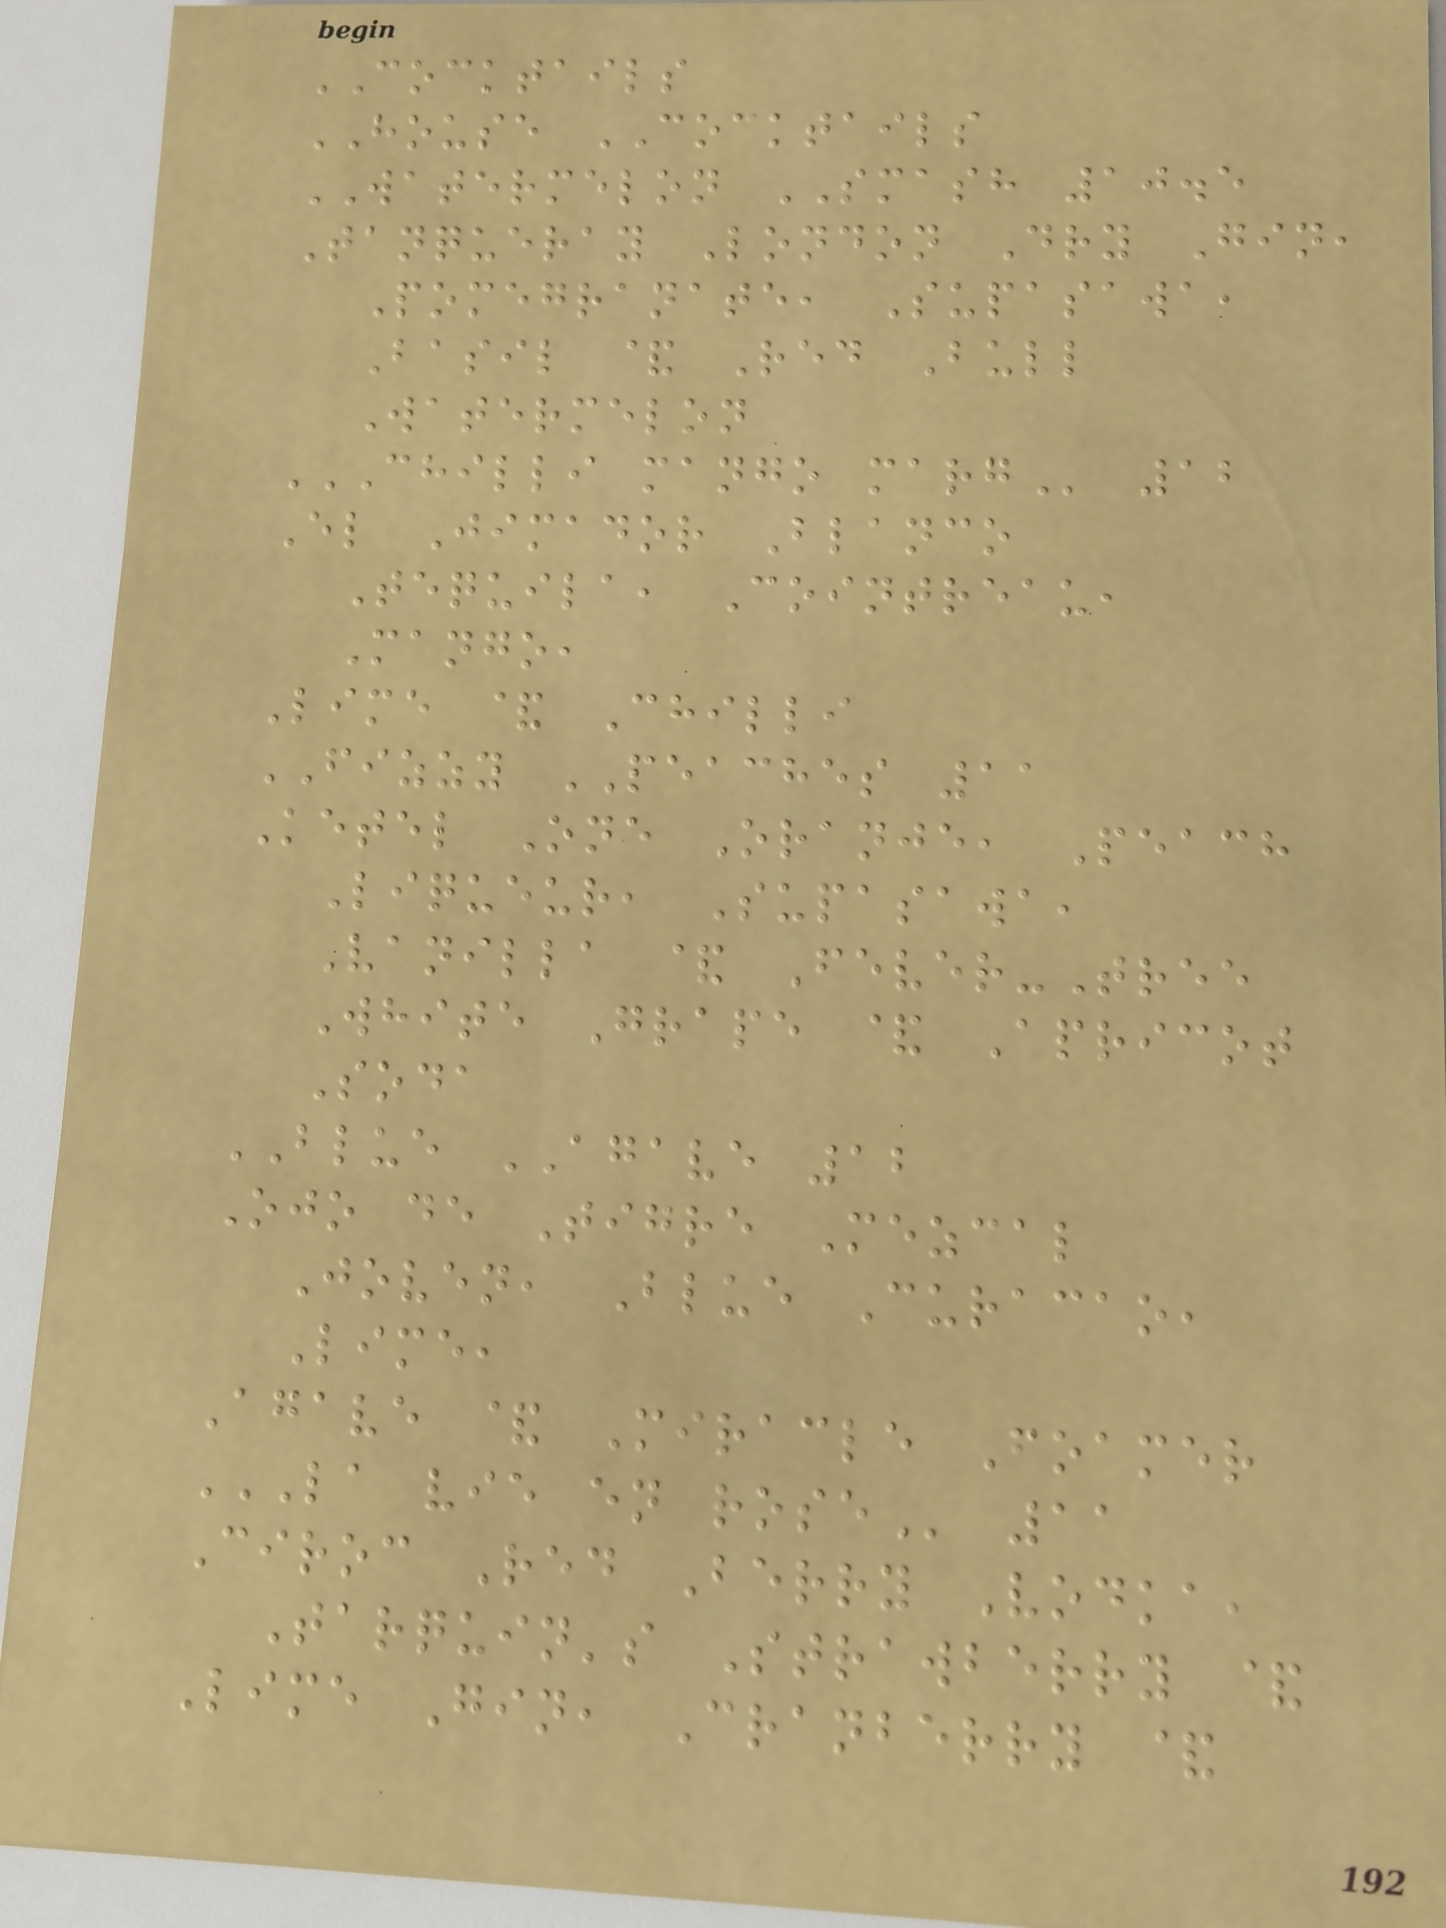COCKTAILS
HOUSE COCKTAILS
WATERMELON SMASH 10.5
Tanqueray London Dry Gin,
Pomegranate, Supasawa,
Basil & Red Bull
Watermelon
CHILLI MANGO MARG 12
El Jimador Blanco
Tequila, Cointreau,
Mango,
Lime & Chilli
FIZZY PEACHES 11
Ketel One Oranje, Peach
Liqueur, Supasawa,
Vanilla & Fever-Tree
White Grape & Apricot
Soda
BLUE AGAVE 12
Ojo de Tigre Mezcal
Joven, Blue Curacao,
Lime,
Agave & Miracle Foamer
LA VIE EN ROSE 11
Ciroc Red Berry Vodka,
Tarquin's Strawberry &
Lime Gin, Cranberry &
